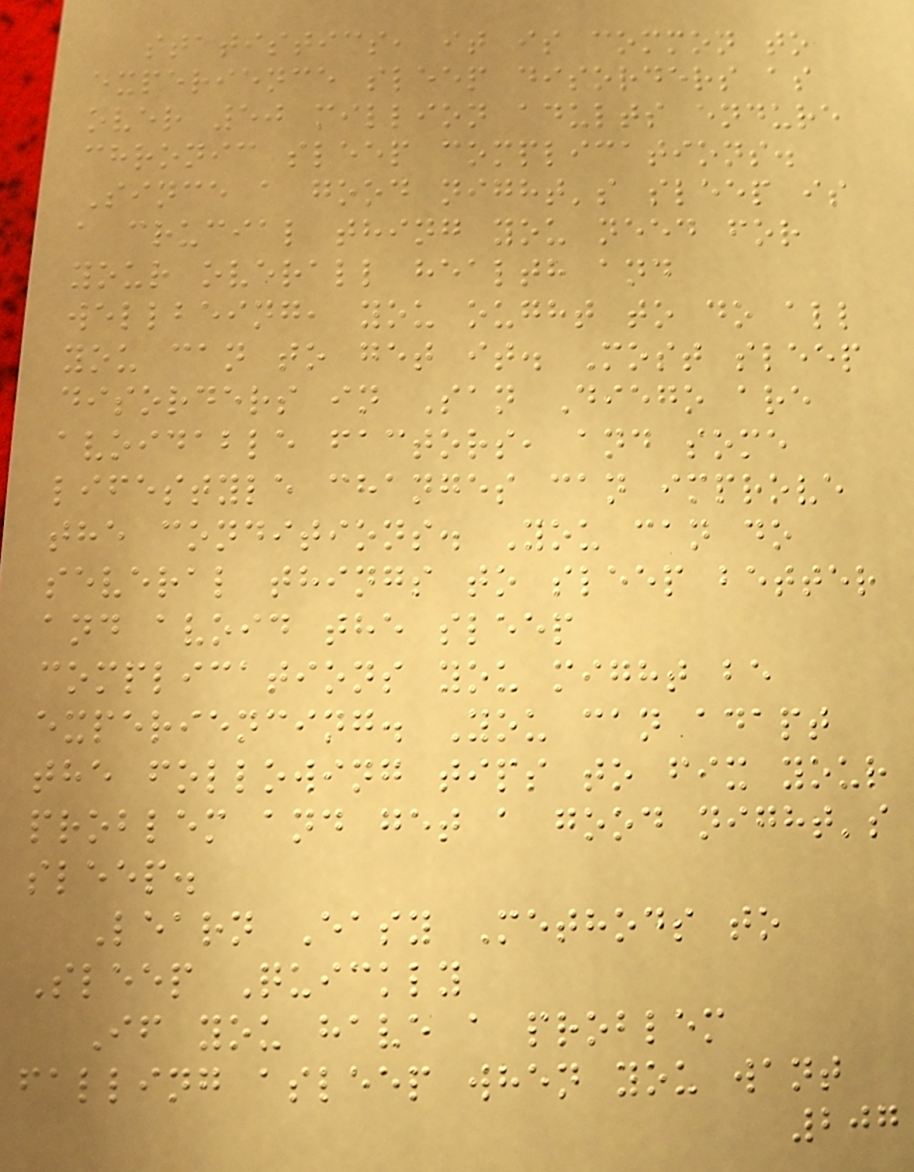statistics, it is common to
experience sleep disorders as
over 50 million adults endure
chronic sleep complications.
Since a good night's sleep is
a crucial thing you need for
your overall health and
wellbeing, you ought to do all
you can to get it. Most sleep
disorders in San Diego are
avoidable factors, and some
lifestyle changes can improve
the conditions. You can do
several things to sleep better
and avoid the sleep
complications you might be
experiencing. You can adapt
the following tips to fix your
problem and get a good night's
sleep.
Learn Easy Methods to
Sleep Quickly
If you have a problem
falling asleep when you want
207
